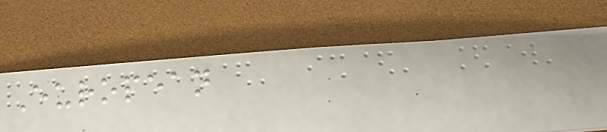European
